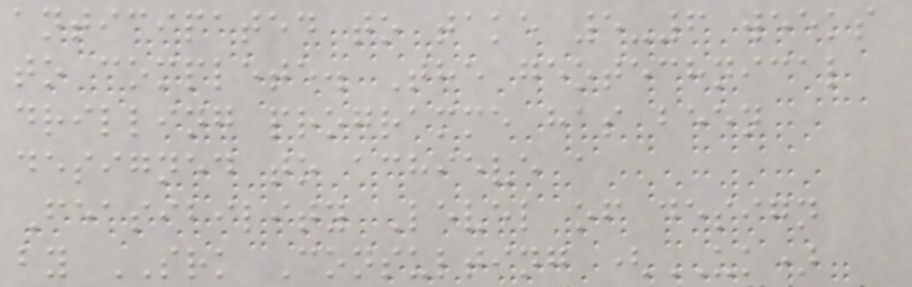anticipated to take 5-6 weeks
to complete. The geotechnical
drilling programme has been
designed to achieve a
Feasibility Level of design
by SRK Consulting (UK)
